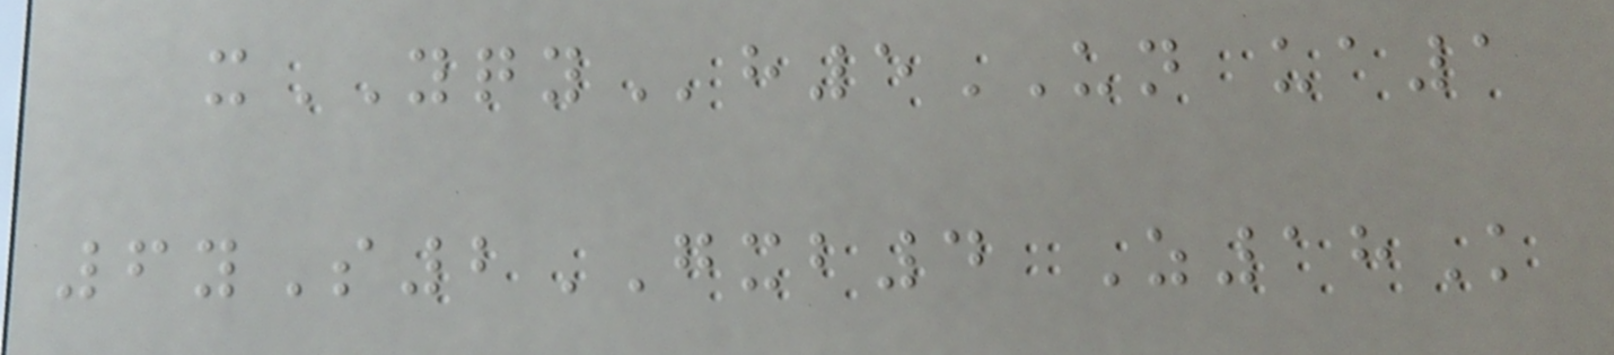xYQYh5UN ua1
6yS2GXB4 Z18K
